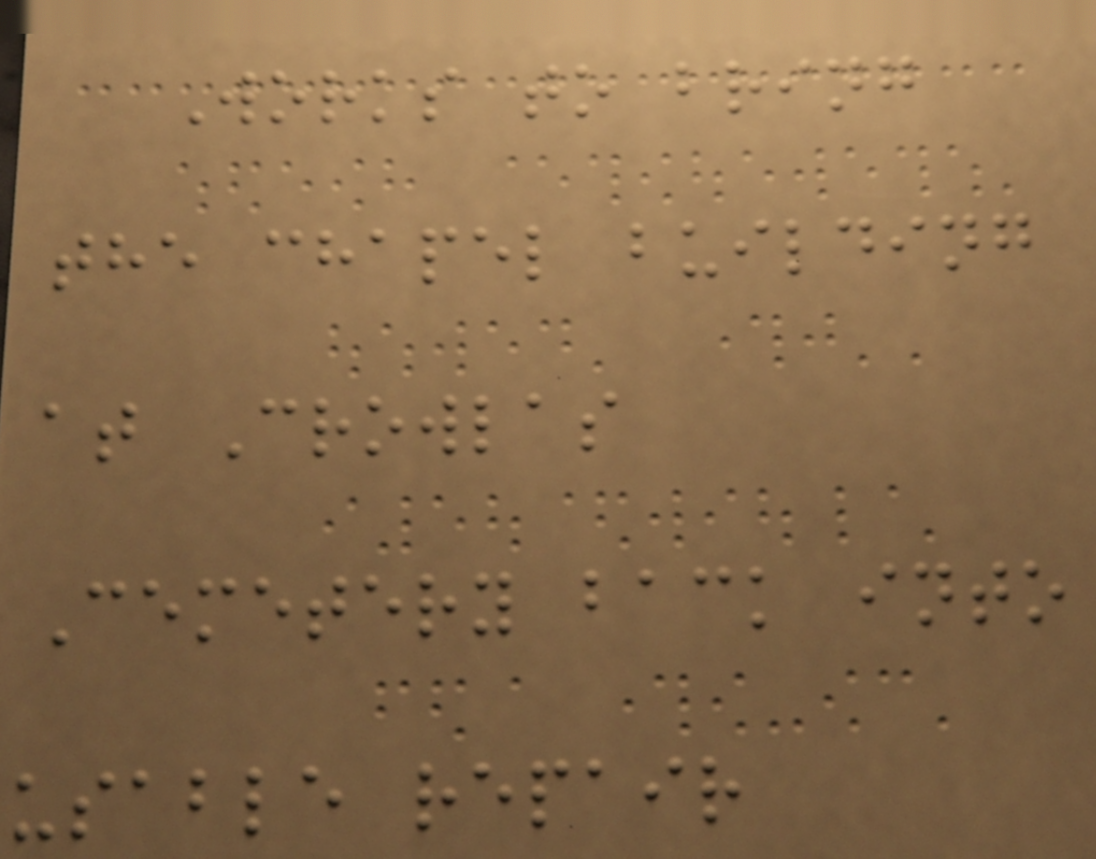Works to bring
the chapel building
at Crowlas
Cemetery back into
usable repair
